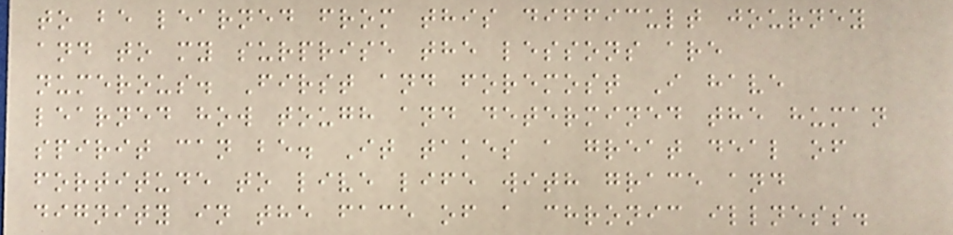to be learned from this difficult journey
and to my surprise the lessons are
numerous. First and foremost I have
learned how tough and determined the human
spirit can be. It takes a great deal of
fortitude to live life with grace and
dignity in the face of a chronic illness.
